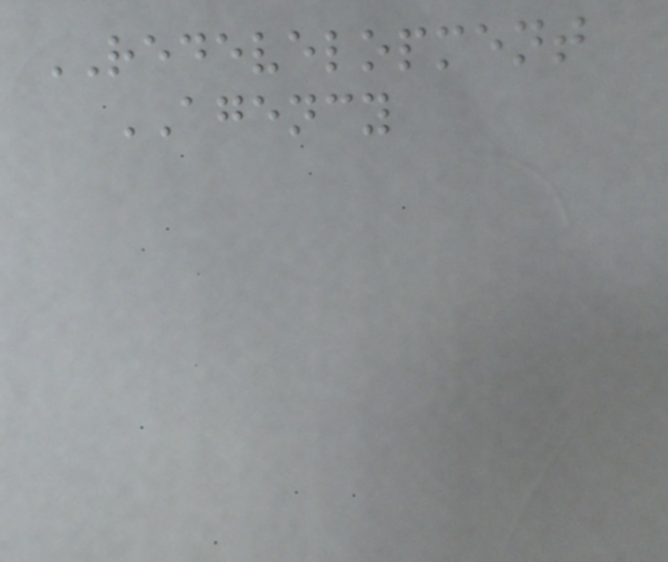REDEVELOPMENT
AGENCY
